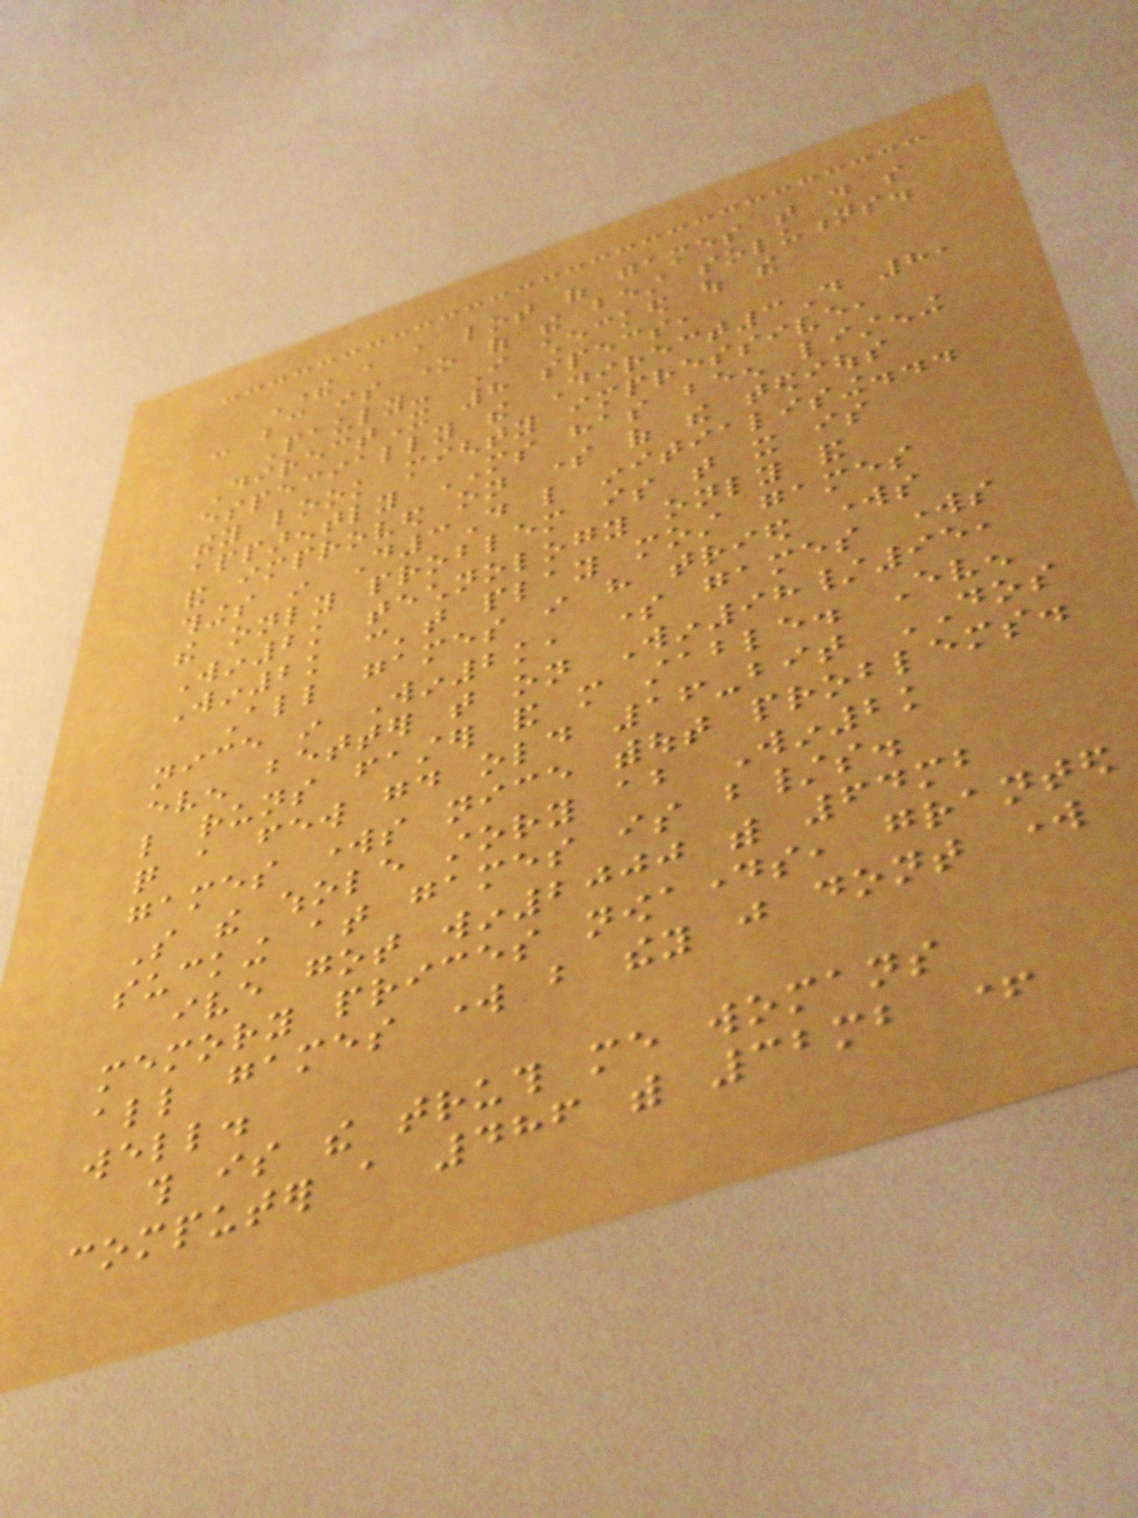There a a lot of games that do so
- because is one of the best solutions.
Pauly- I checked out the
DirectX 8 specs,
especially the Direct3D 8,
they look mighty impressive,
apparently MS has been listening
and improved on some of the tedious
things in D3D like initialising...
the only problem is that it is
Win2k technology only and
Win2k can't play most games
All games i have tried works
nice in Win2k, some games works
even better that on Win98/95,
like runs faster and more stable. Even
quite a few good old 16-bit DOS
games works nice without problems.
So the whole story about Win2k
sucking at games is b/s.
ive got win2000 with 64mb
memory prices nowadays, granted
all games work but they just dont work
well.
this is the truth me womans
computer a 486 with 32mb +
